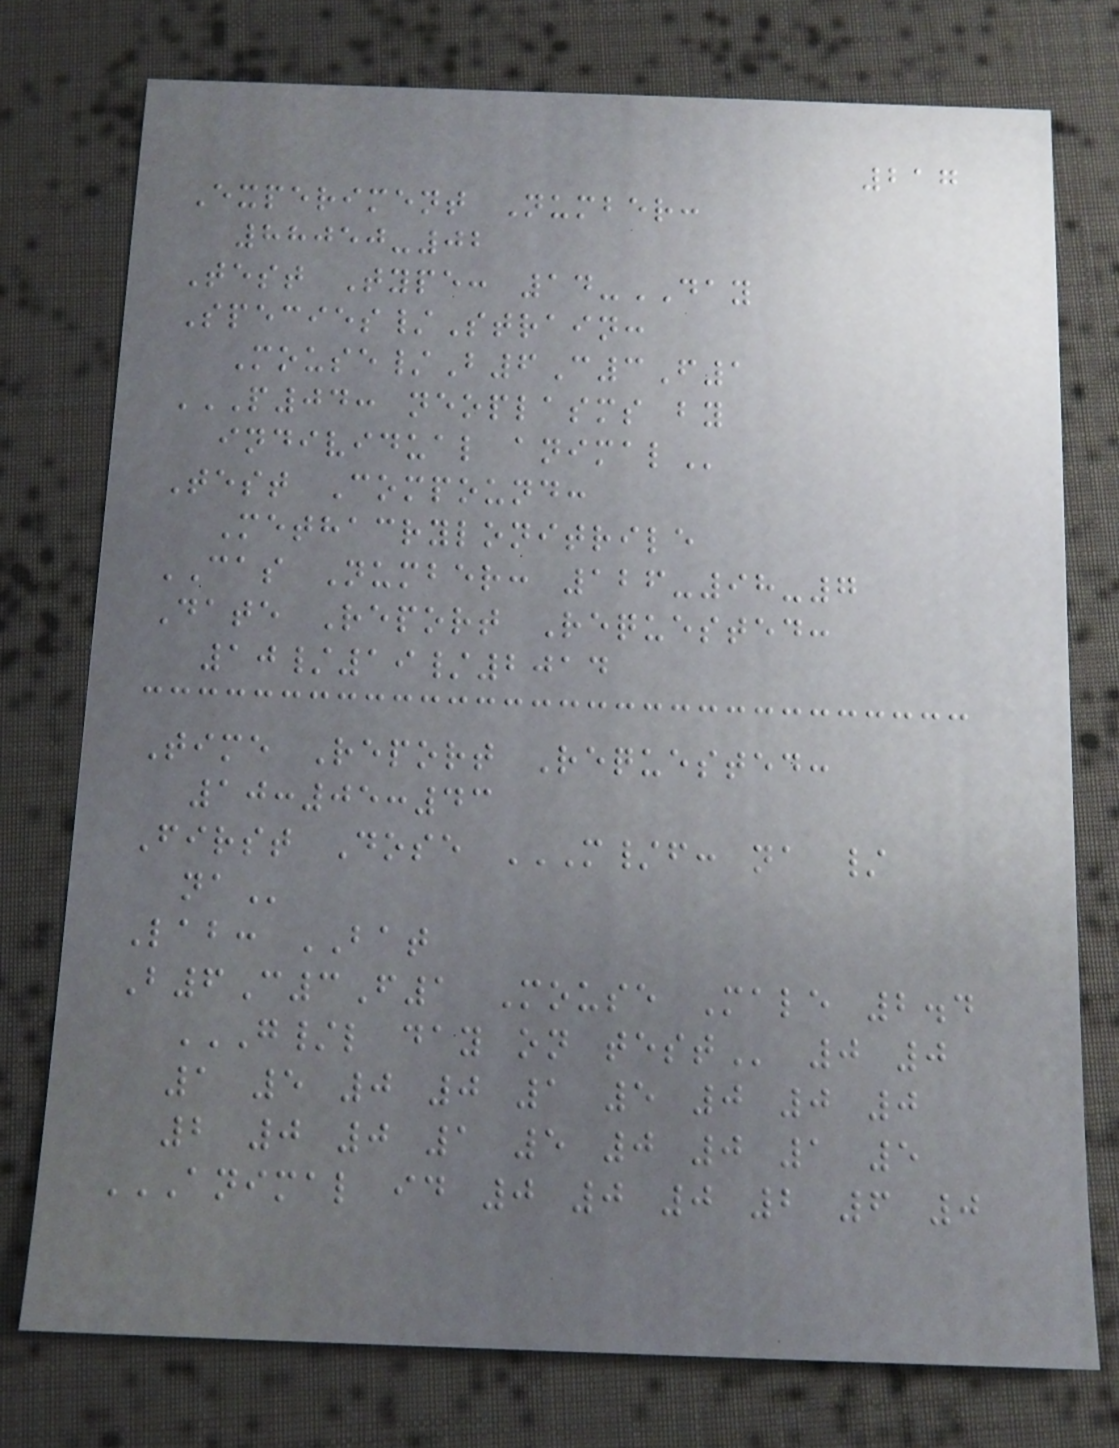217
Experiment Number:
88050-02
Test Type: 14-DAY
Species/Strain:
Mouse/B6C3F1
P04: NEOPLASMS BY
INDIVIDUAL ANIMAL
Test Compound:
Methacrylonitrile
CAS Number: 126-98-7
Date Report Requested:
10/19/2014
Time Report Requested:
10:05:43
First Dose M/F: NA /
NA
Lab: BAT
B6C3F1 Mouse Male 2.4
G/L DAY ON TEST 0 0
1 5 0 0 1 5 0 0 0
2 0 0 1 5 0 0 1 5
ANIMAL ID 0 0 0 2 6 0
